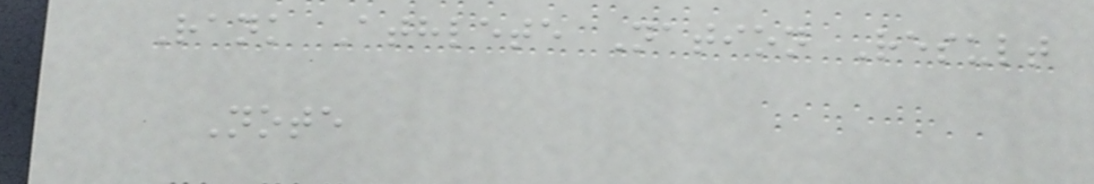Rank Athlete Nation Result
Note
